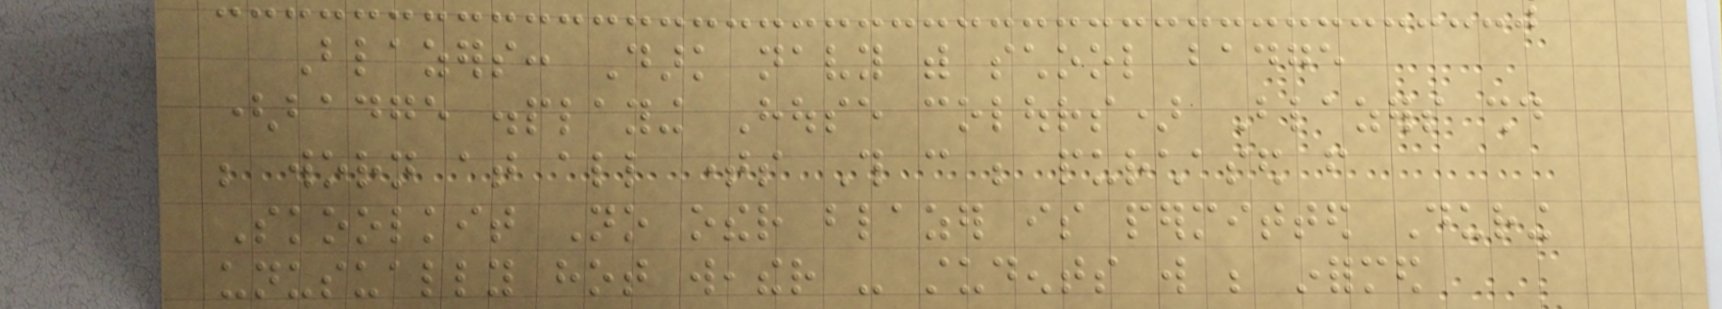Blazers: Dark navy with school badge
(badge displaying House colours) Blazers should
be worn at all times This can be purchased from
Skoolkit No other blazer is permitted During
unusually hot weather - students will be informed
